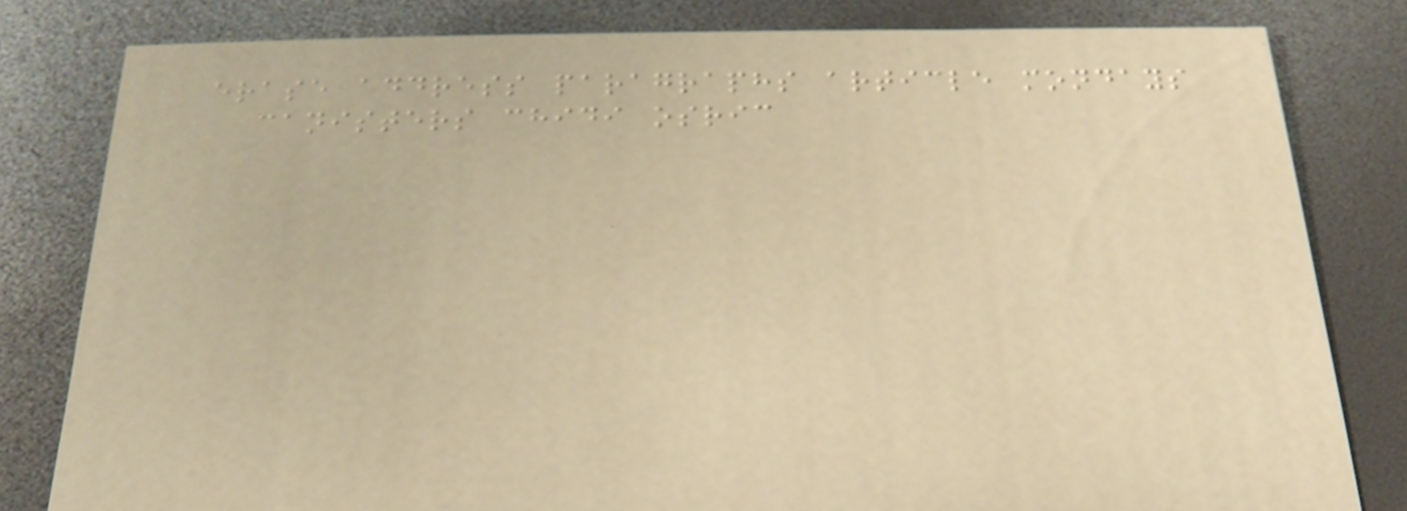erase address paragraphs article mondays
canisters chidi osric
